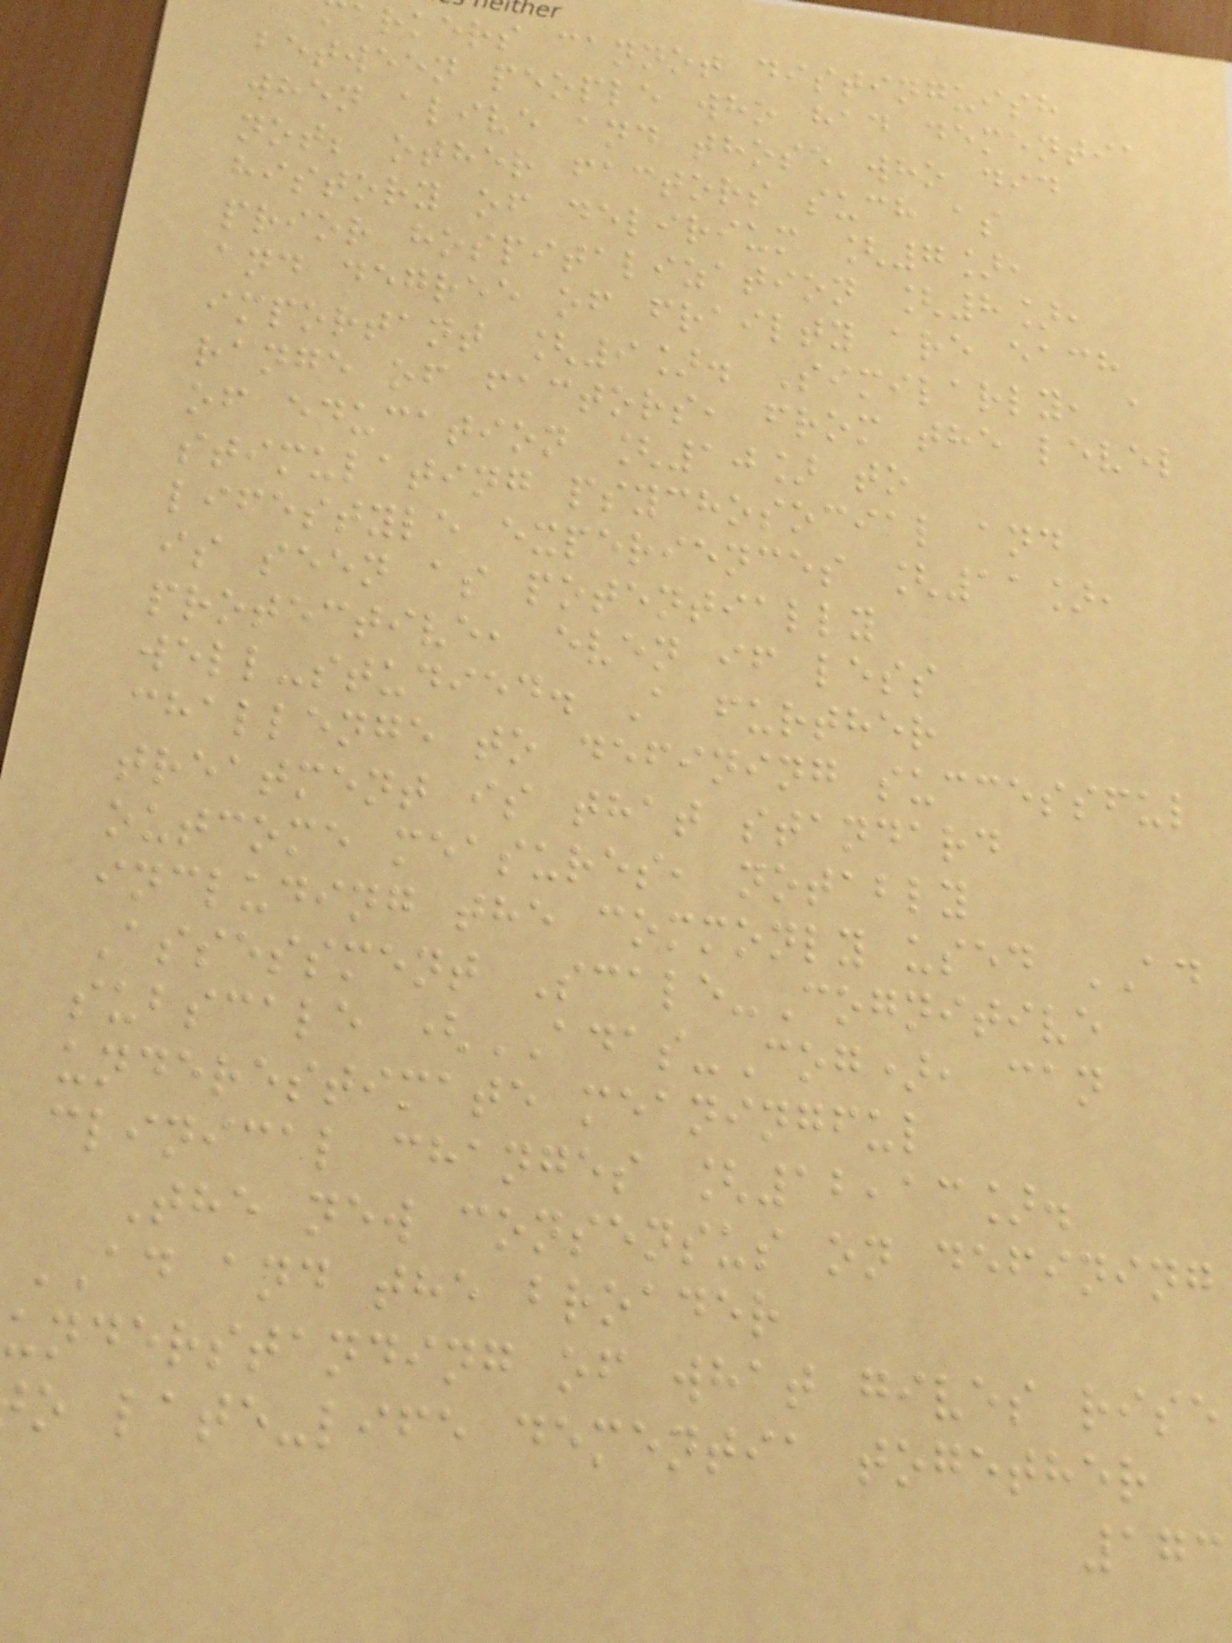arkers cannot distinguish
between people who had dementia
when alive and those who did
not; other factors such as
history of delirium [7],
prior hospitalization [8],
and degree of frailty are each
important [9]. Similarly, a
range of factors, from the level
of education [10] to
stimulating psychosocial and
lifestyle experiences [11],
is seen as potentially
protective, even if less
well-studied. A further
challenge to defining successful
treatment is that standard
outcome measures, notably
including the commonly used AD
Assessment Scale-Cognitive
subscale (ADAS-Cog), can
underestimate meaningful
clinical changes [12,13].
The new consensus on defining
AD and the broader
understanding of what gives rise
o late-life dementia together
173
